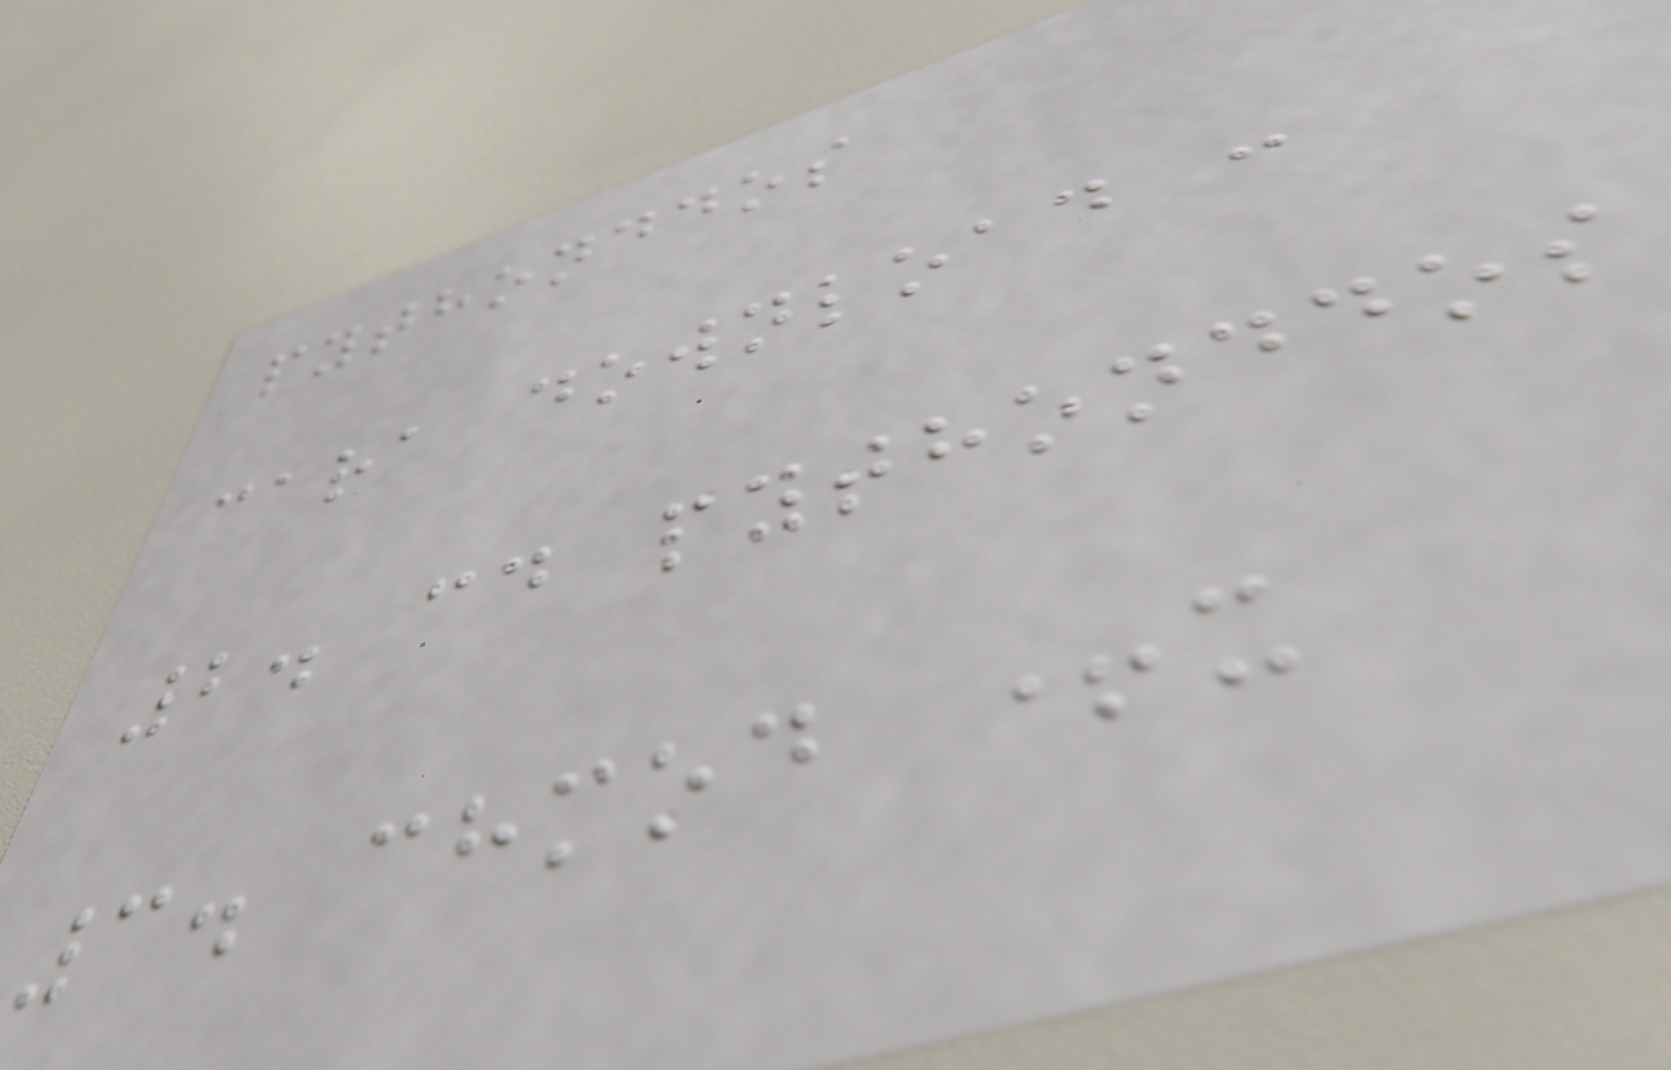pythonddos
cara download :
2. cd pythonddos
3. chmod +x
